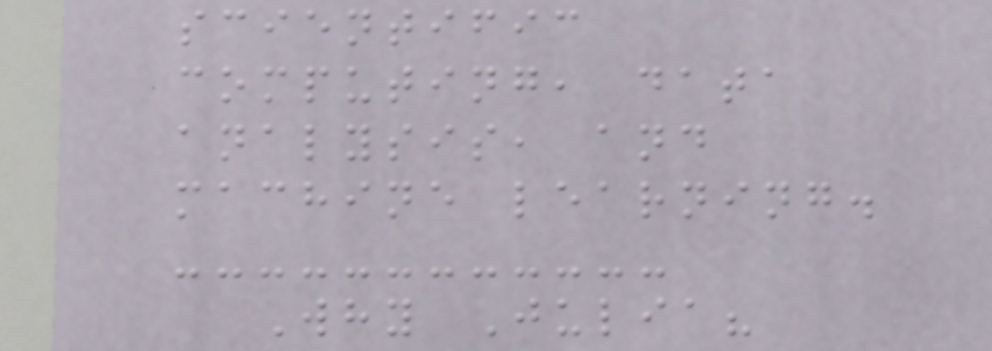scientific
computing, data
analysis, and
machine learning.
Why Julia?
